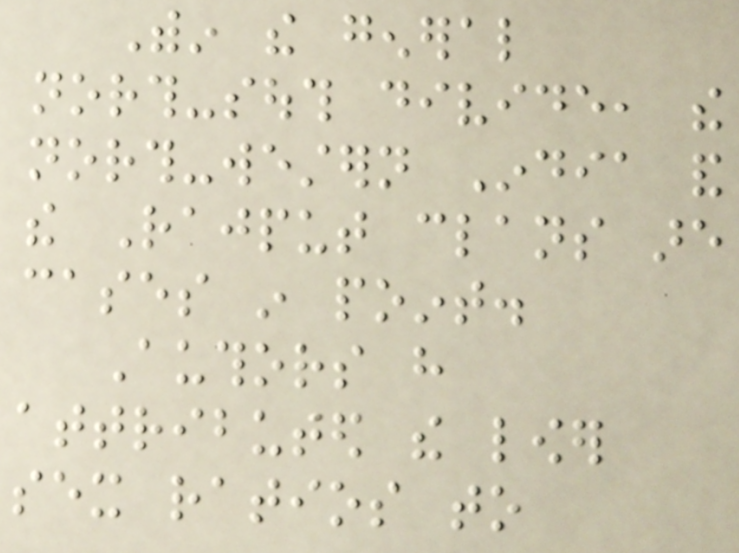Within the general
north-south divide, the
north-western India and
the Rajput clans are
cases in point.
Authors have
attributed the lower
sex ratios to
